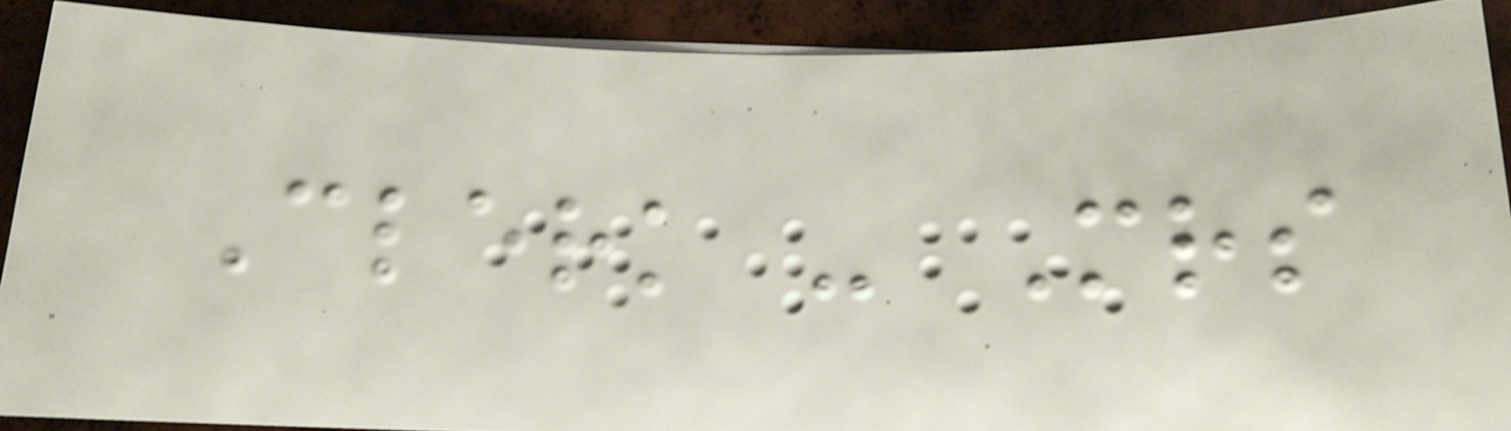Clerk - Mrs
